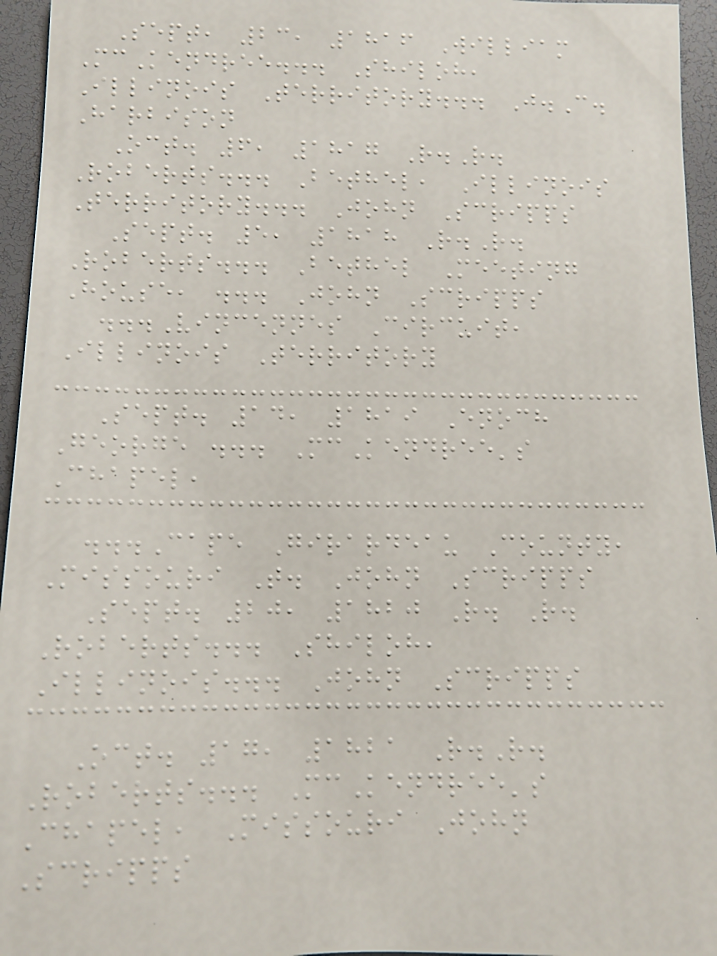Sept, 23, 1816 William
McKendree... Shiloh,
Illinois Territory... J.C.
Harbison
Oct. 6, 1817 R.R.
Roberts... Bethel, Illinois
Territory... John Scripps
Sept. 5, 1818 R.R.
Roberts... Bethel Meeting
House, ... John Scripps
...Vincennes Circuit,
Illinois Territory
Sept. 14, 1819 Enoch
George ... McKendree's
Chapel,
...Cape Girardeau County,
Missouri T. John Scripps
Sept. 20, 1820 R. R.
Roberts... Shiloh,
Illinois... John Scripps
Oct. 17, 1821 R.R.
Roberts... McKendree's
Chapel, Missouri John
Scripps
